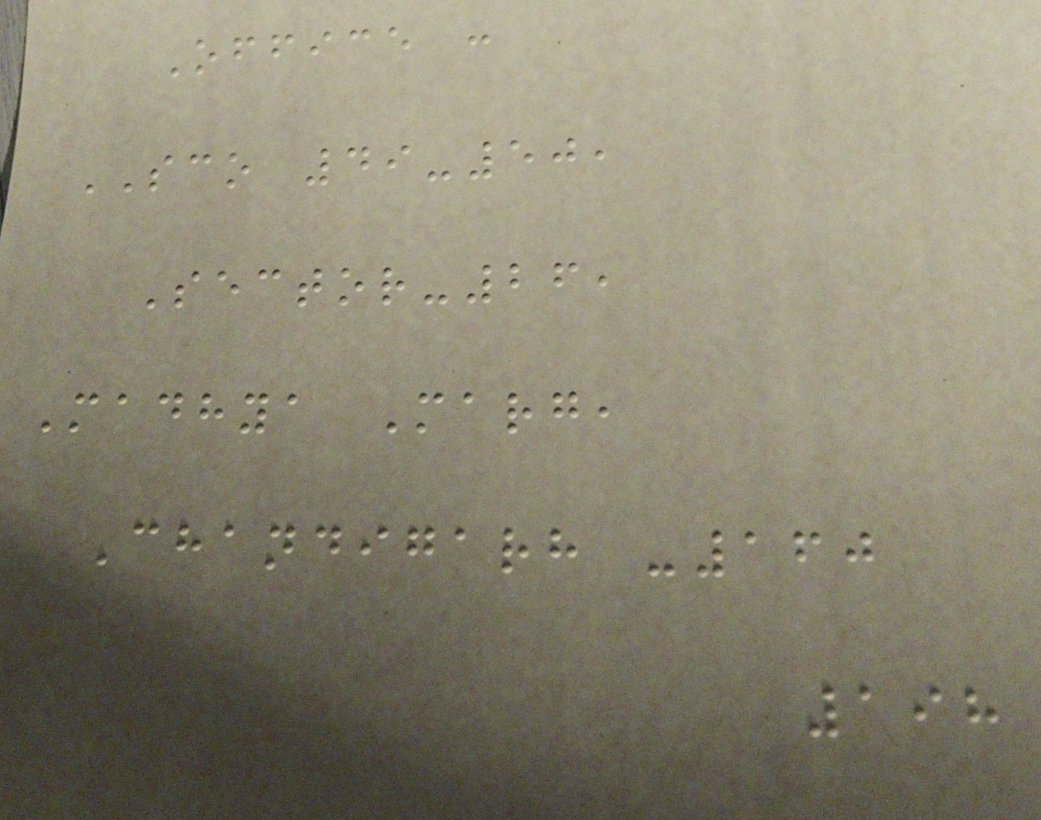Office :
SCO 49-50,
Sector-26,
Madhya Marg,
Chandigarh -160
198
